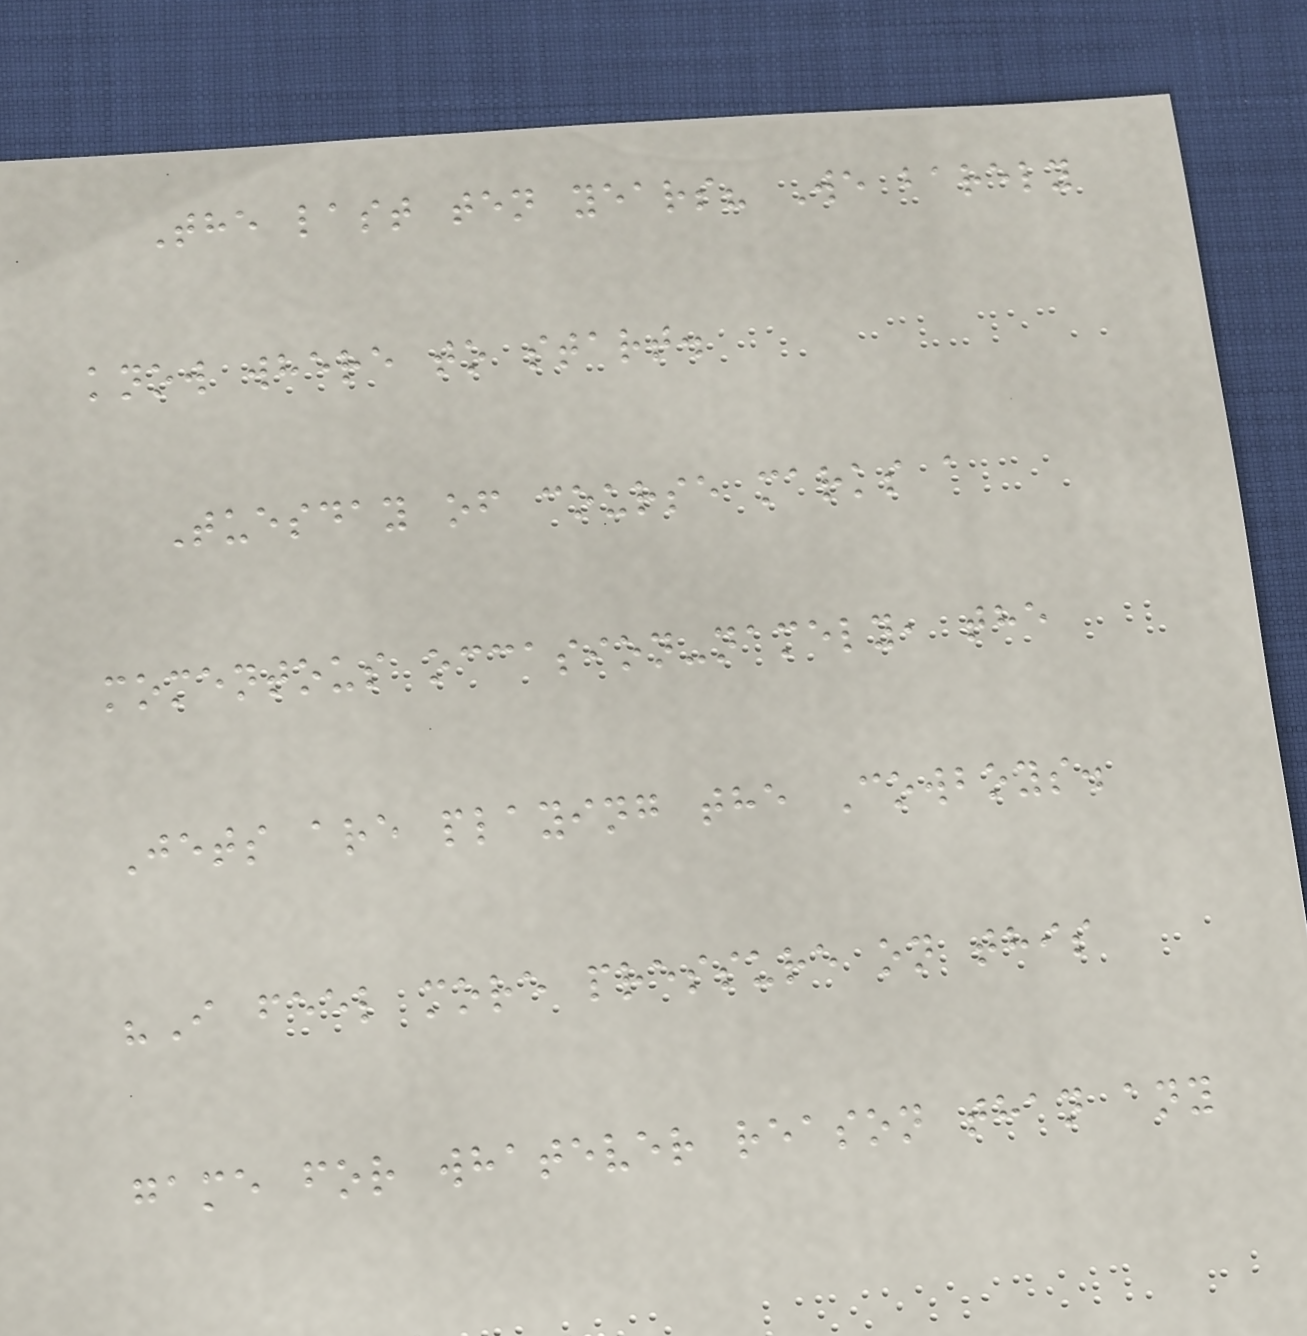The last ten years? We barely
know where to start.
Tuesday of course marks a
momentous occasion-namely, the
Jets are playing the Cowboys.
"I feel more pressure on this
game for whatever reason than any
